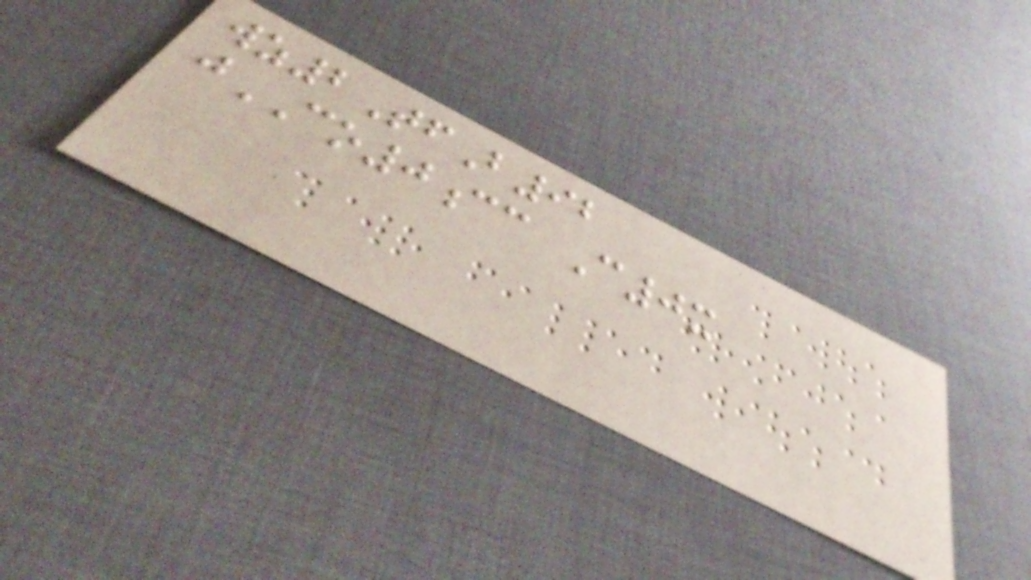wz2TfB92
jCO0cc C0x
